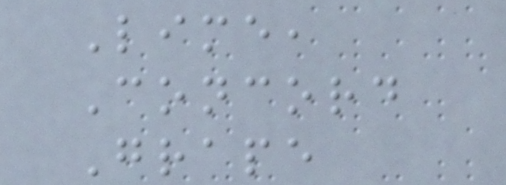Lime,
Concord
Grape
